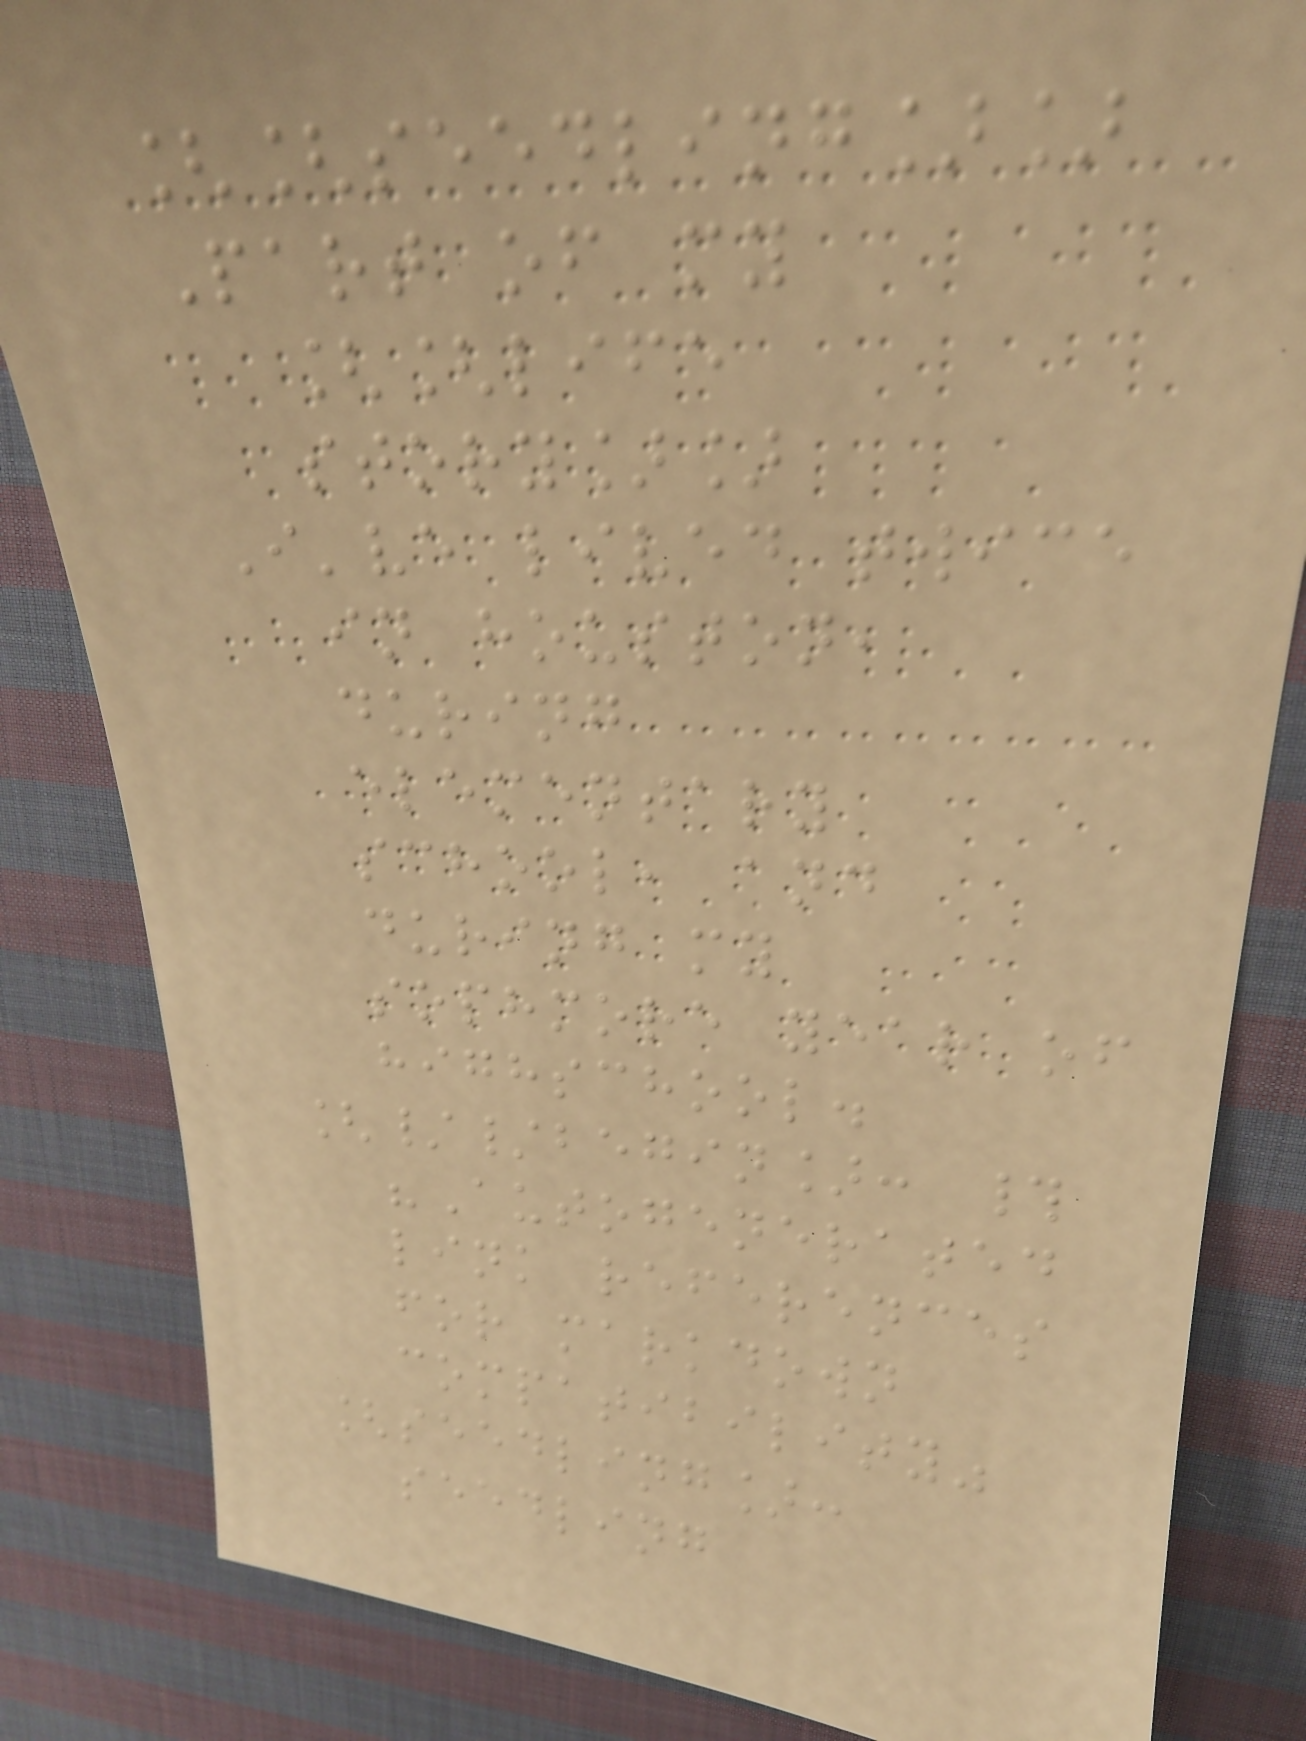[[seedling]]
Part of my
[[life
story]]
I've lived twice
in houston,
during
elementary
school, and
during my
sophmore year of
highschool.
[//begin]: #
"Autogenerated
link references
for markdown
compatibility"
[seedling]:
seedling
